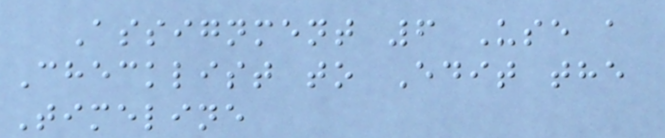Assignment 6 Use a
Checklist to Edit the
Timeline
